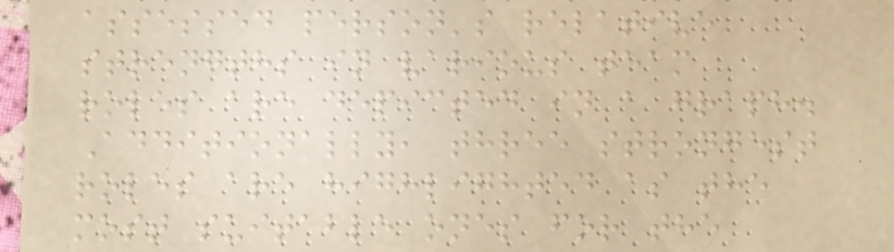assessed person's relative
strengths in various team
roles are depicted in a graph.
Additionally, three strongest
roles are highlighted as the
most suitable ones for the
